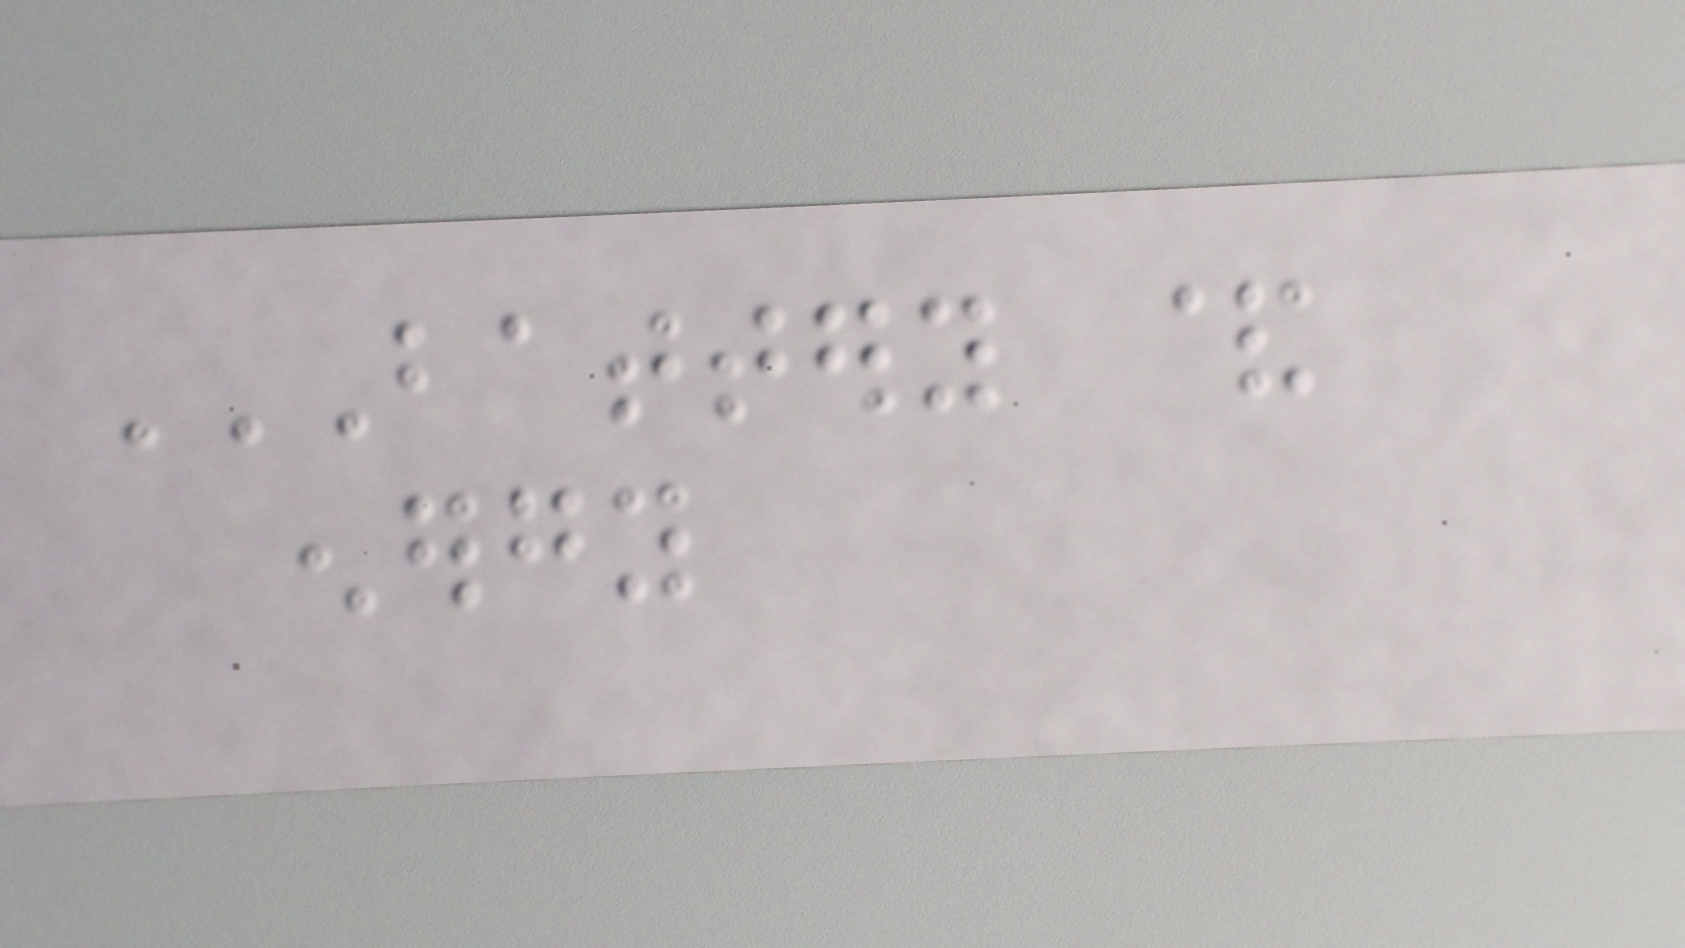BATTERY &
ENERGY
